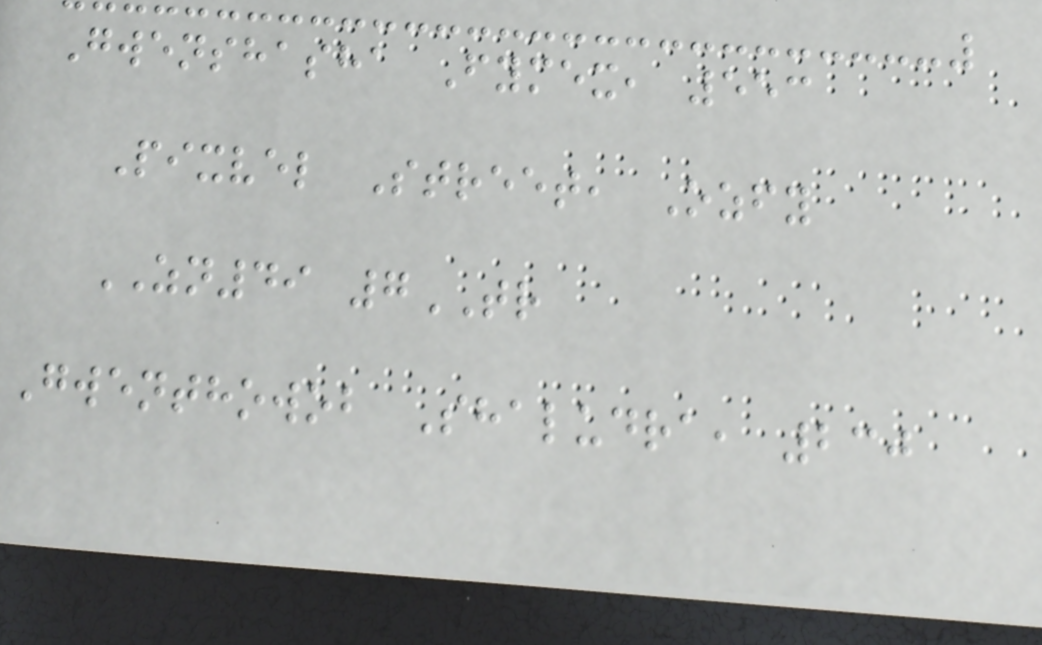Gwenshasha Fymex, 553
Pixvel Street, Ozfy
ZN49 7TR
Gwenthowob Shaludra, 230
